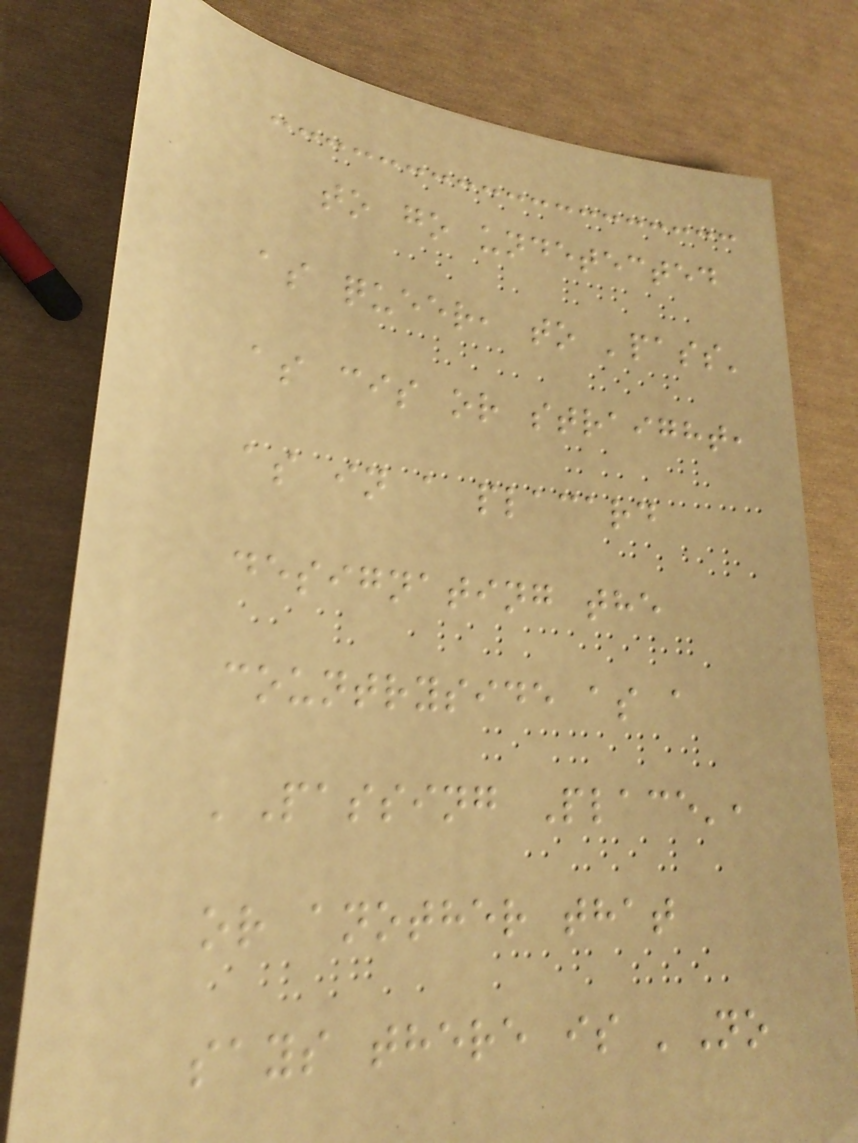to go undetected
as queer, to 'pass'
as cis or straight,
as in a placard
designating the
countryside as a
'Passing Place',
or another that
says there is 'No
